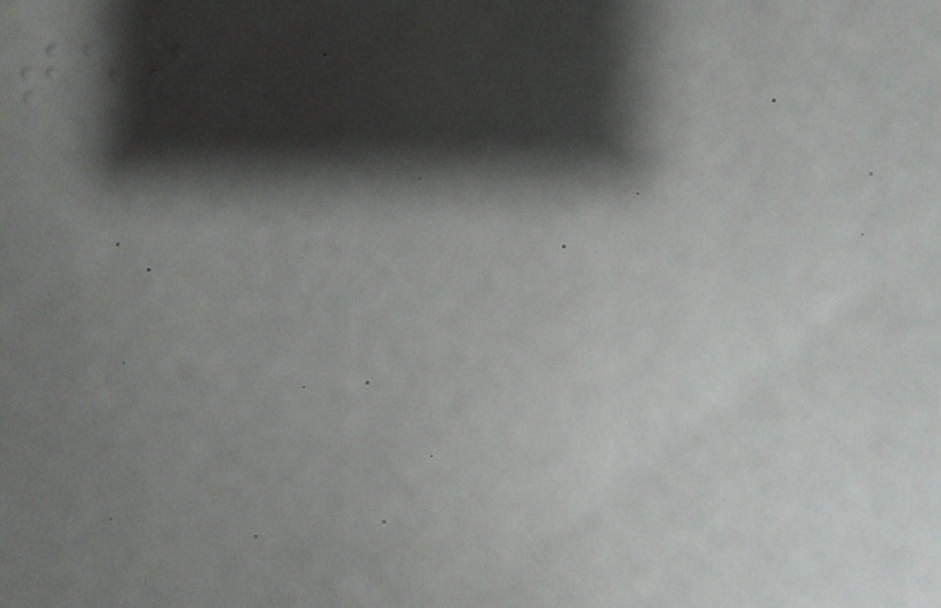tei
